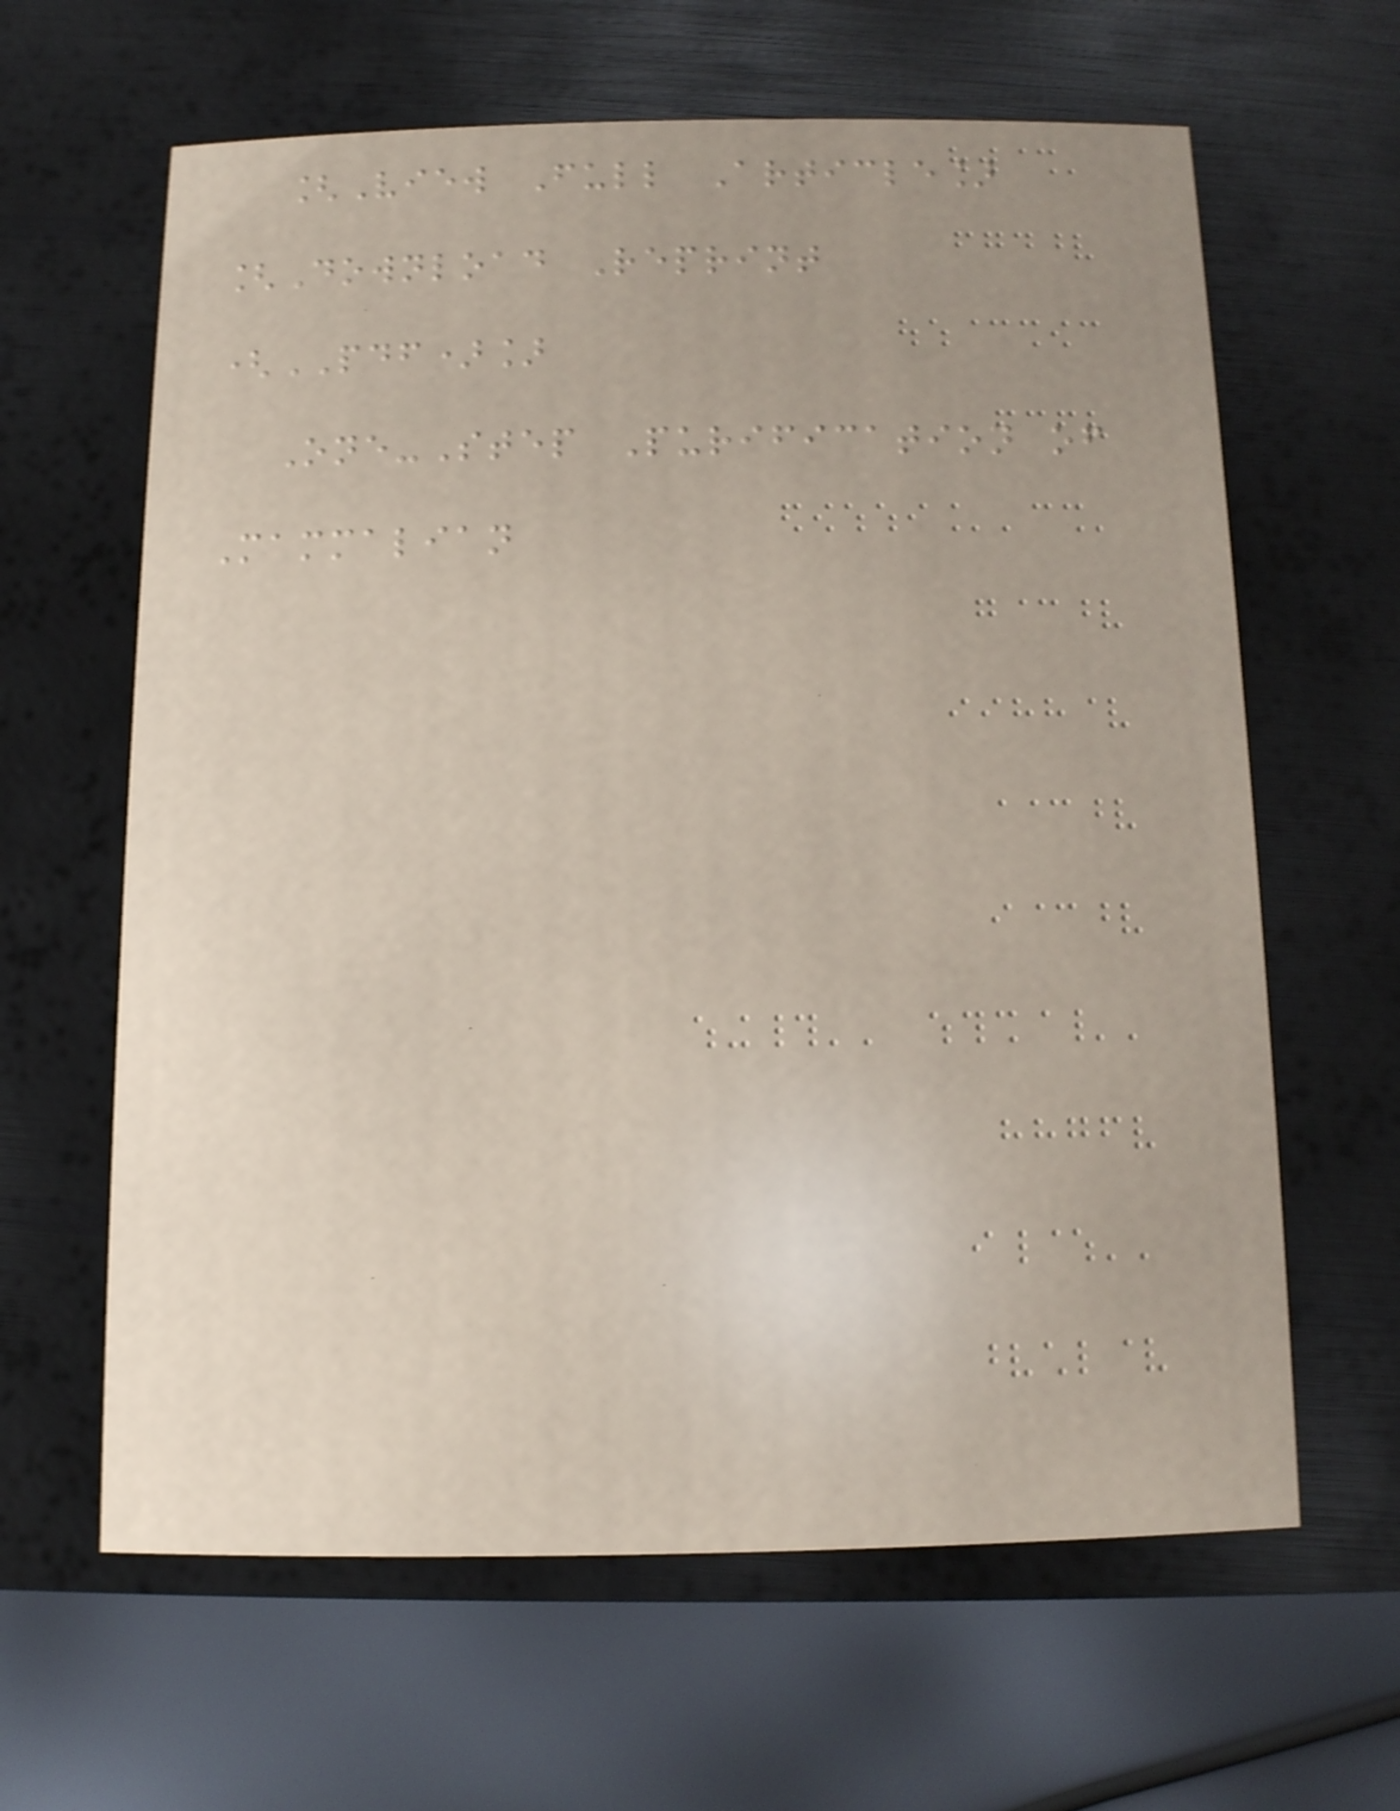[View Full Article]
[Download Reprint
(PDF)]
One-Step Purification of
Mammalian
